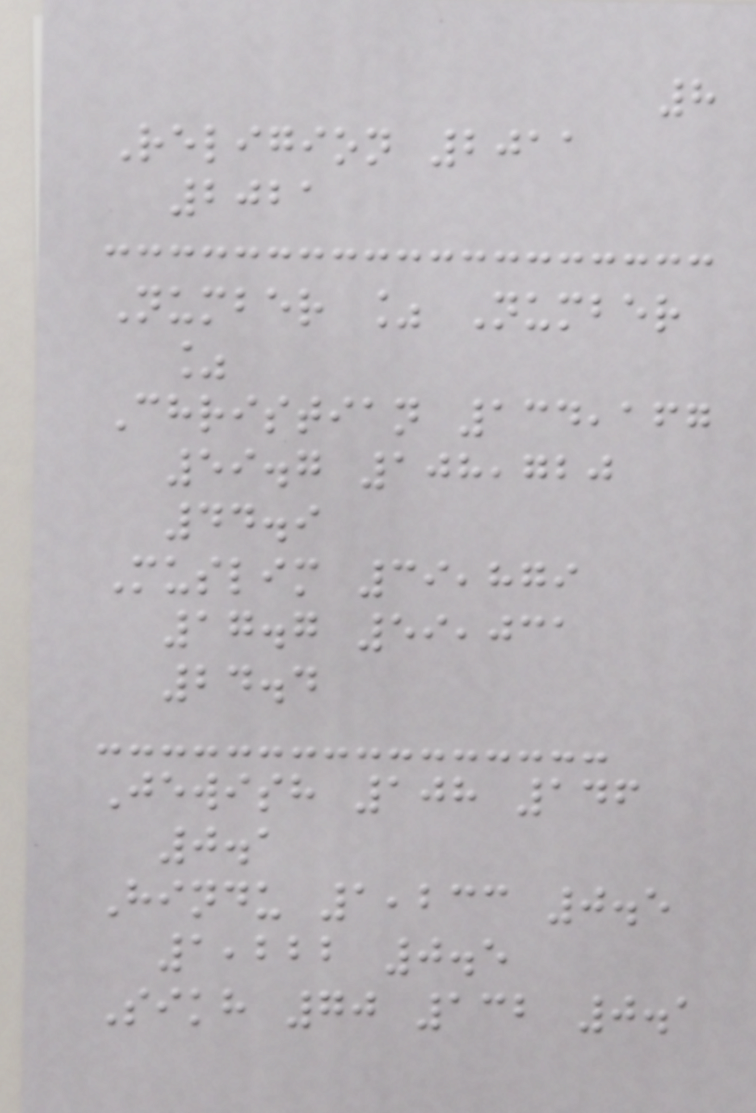8
Religion 2011
2021
Number % Number
%
Christian 134,167
59.7 108,720
44.9
Muslim 39,879
17.7 59,031
24.4
Jewish 108 146
0.1
Hindu 1,233 0.5
1,222 0.5
Sikh 70 132 0.1
